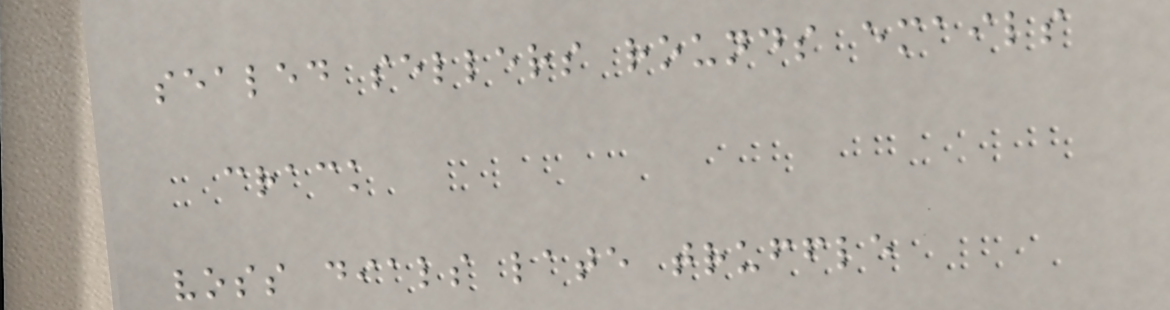sealed sellers rounds emails
crack
voss dials late truffle
